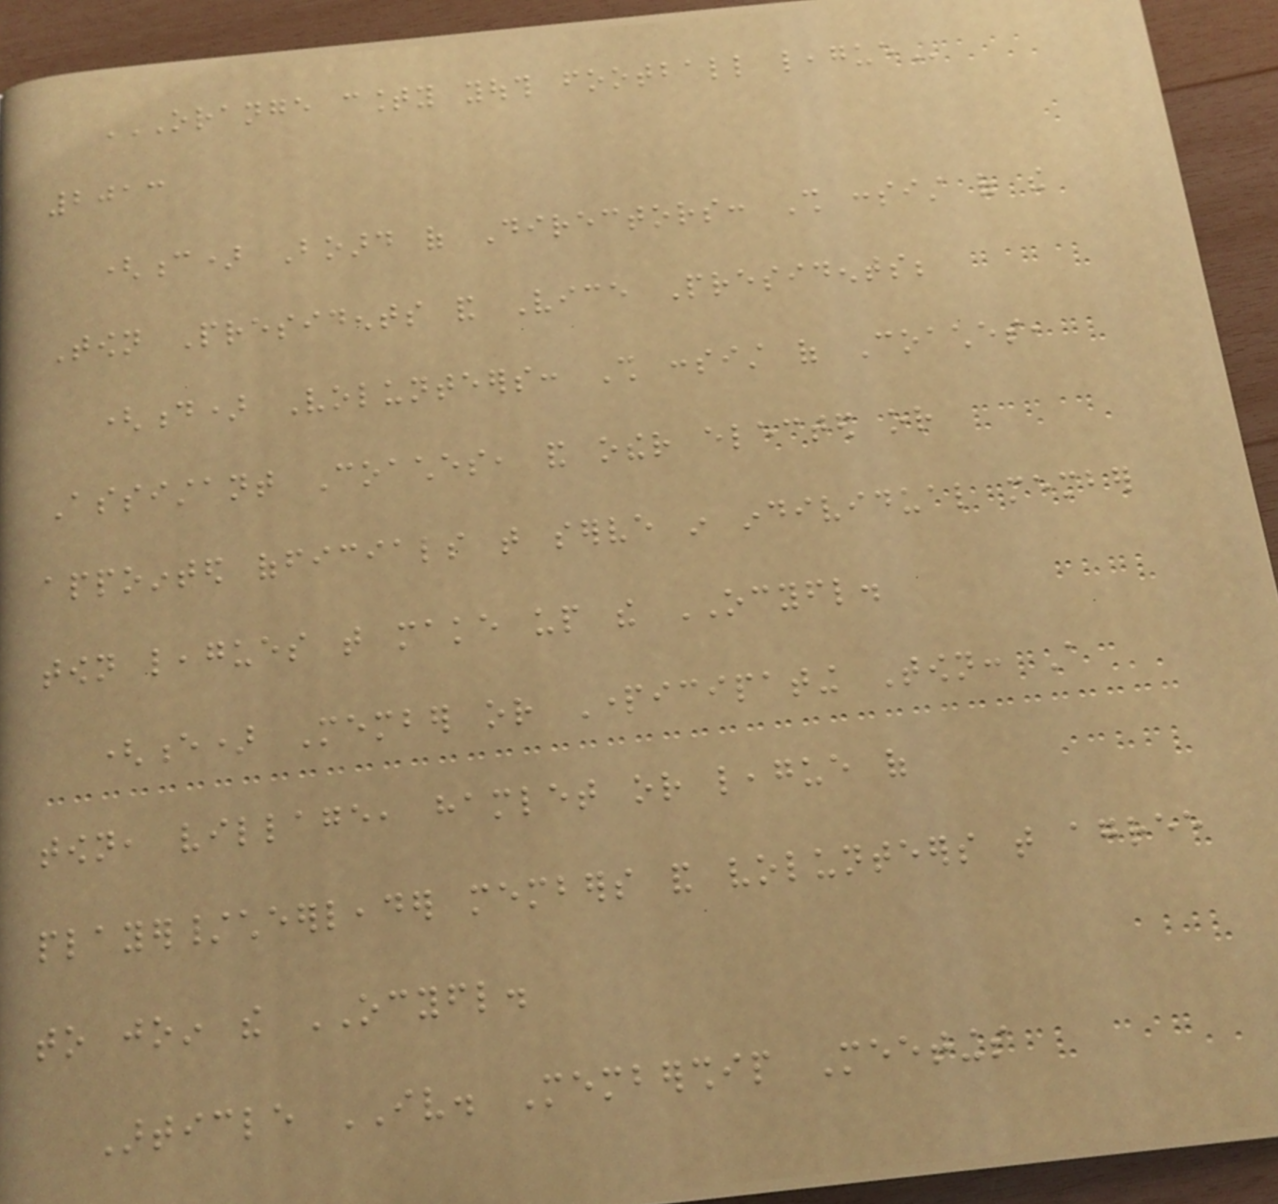ORANGE COUNTY YOUTH FOOTBALL LEAGUE
2013
(c) Board of Directors: Shall consist of the
Town Presidents and Vice Presidents;
(d) Volunteers: Shall consist of Coaches,
Assistant Coaches, and other elected or
appointed officials that serve in individual member
town leagues that make up the OCYFL.
(e) Member or Participating Town: A
town, village, hamlet or league of
player/cheerleader members and volunteers that agree
to join the OCYFL.
Article IV. Membership Meetings
